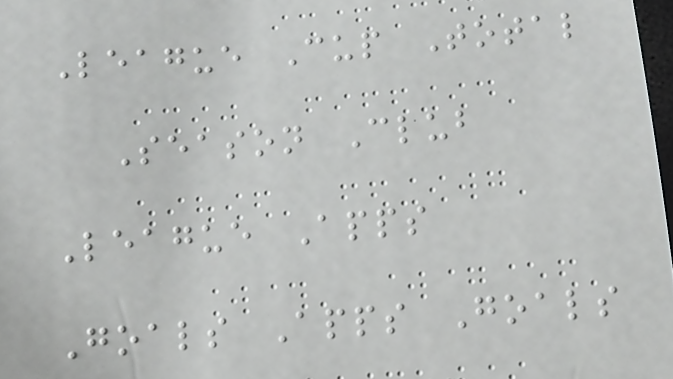League Cup Total
Season Club
League Apps
Goals Apps Goals
